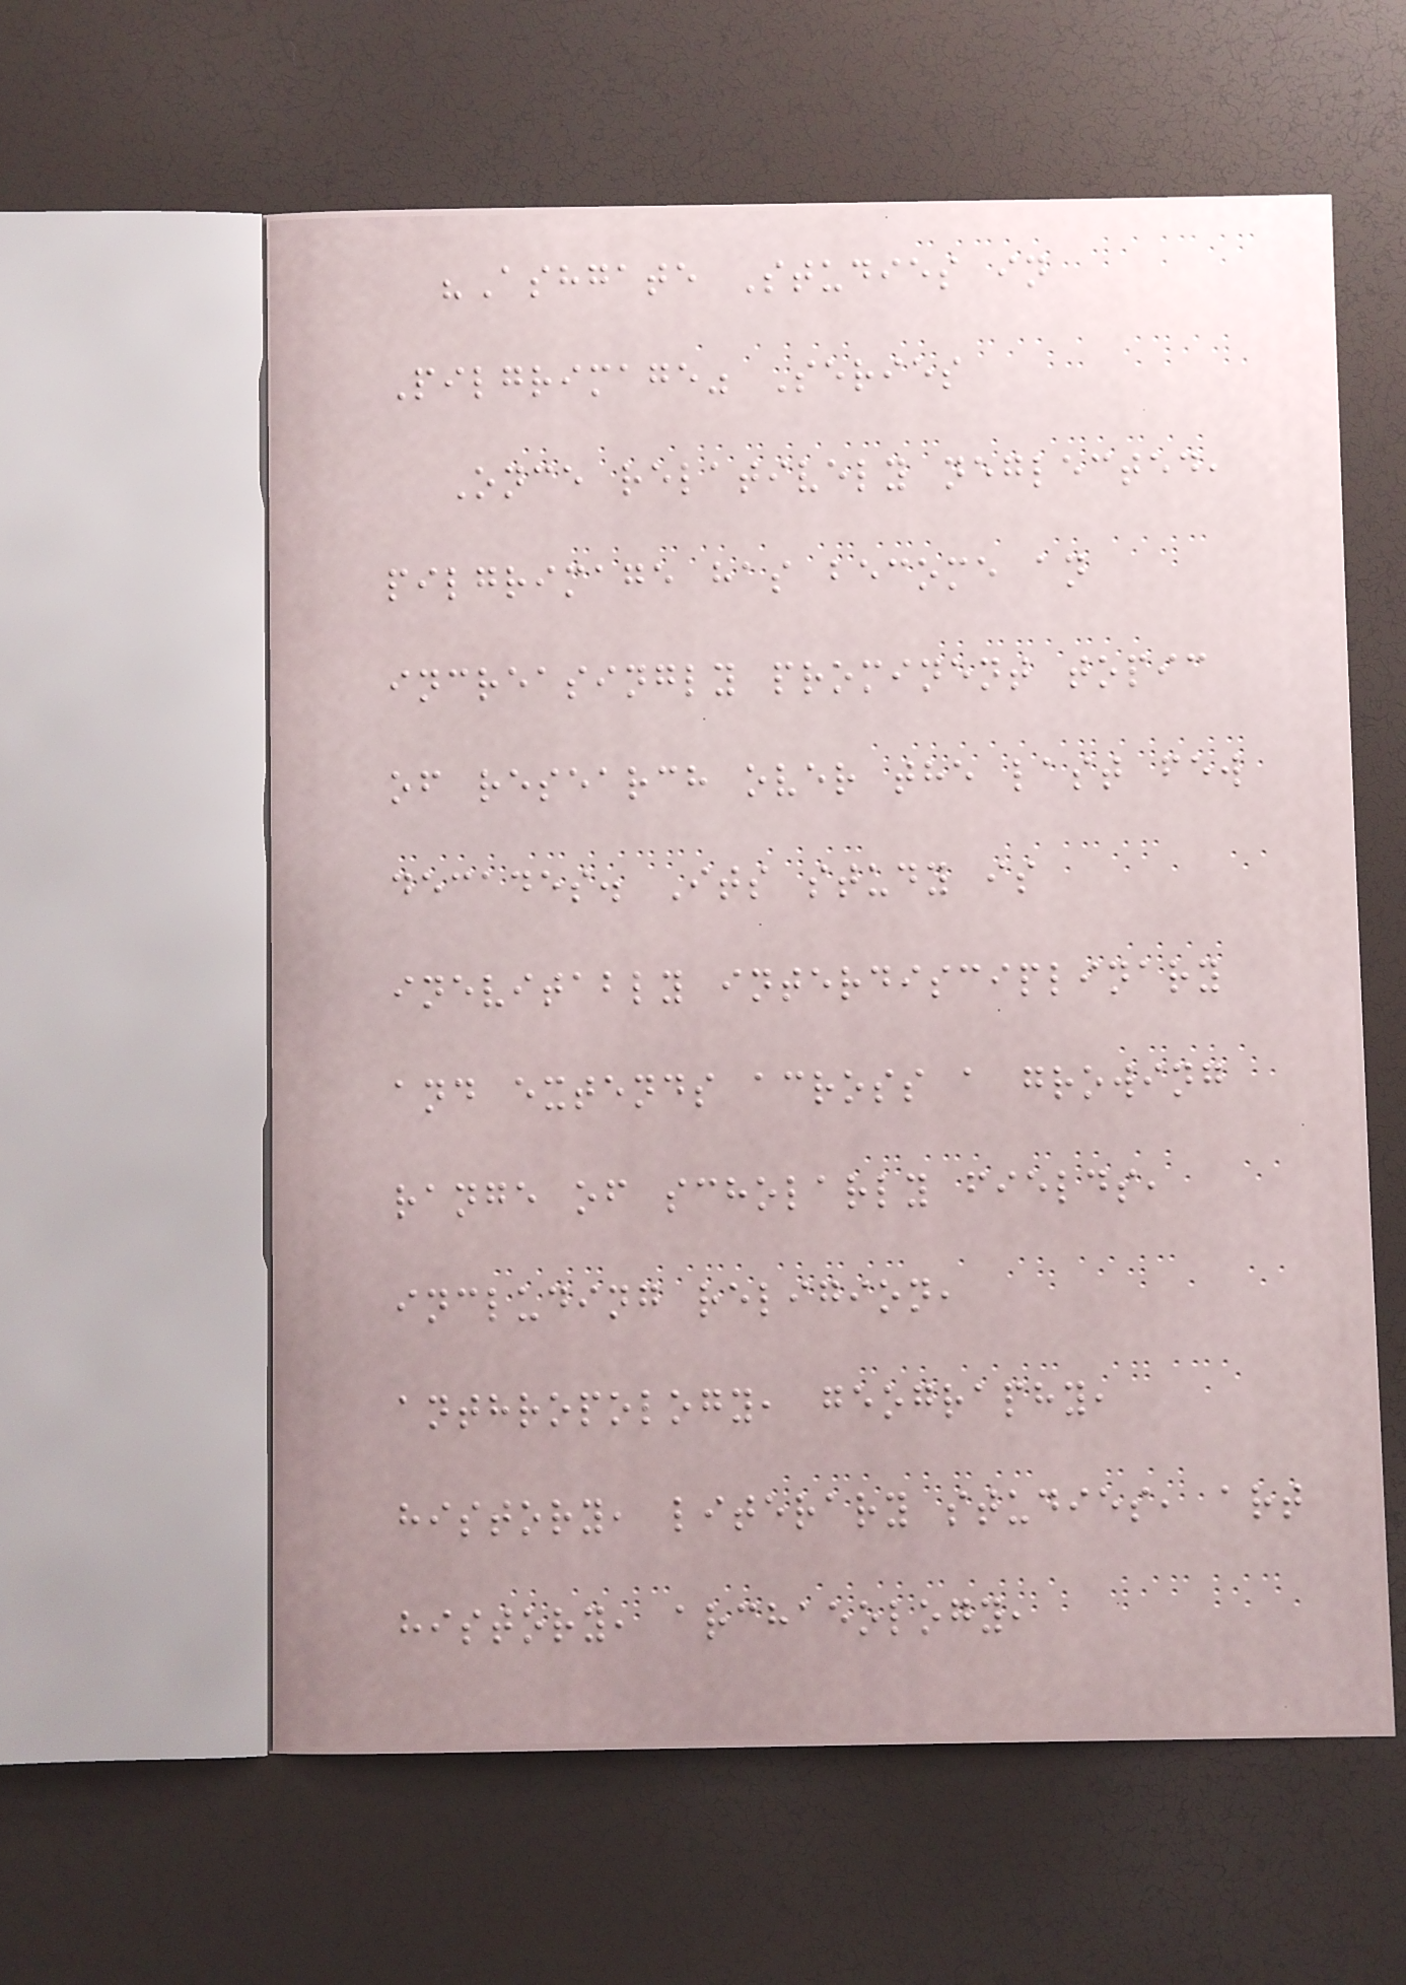"Ashgate Studies in
Pilgrimage" Series
Once relatively neglected,
pilgrimage has become an
increasingly prominent topic
of research over the last few
decades. Its study is
inevitably interdisciplinary
and extends across a growing
range of scholarly fields,
including religion,
anthropology, geography,
history, literary studies, art
history, archaeology,
